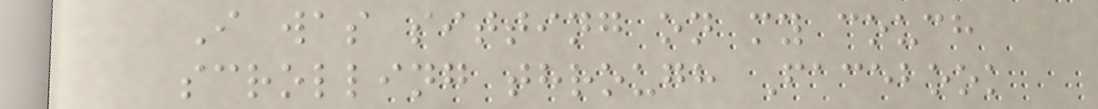I was sitting on my couch
scrolling through Facebook
